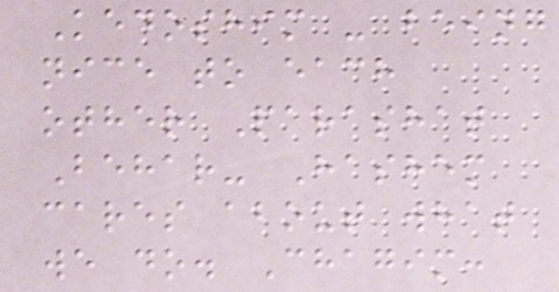Kedoshim - being
nice to each
other Parashat
Behar- Hashem
cares about what
we do. Chagim:
